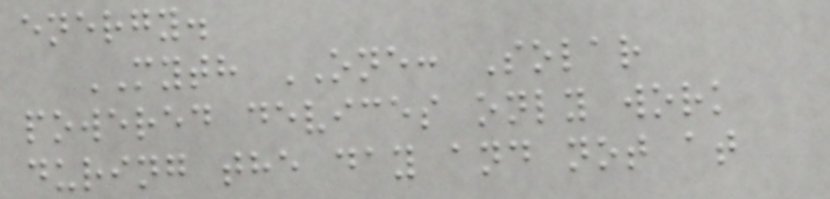energy.
MYTH ONE: Solar
powered devices only work
during the day and not at
